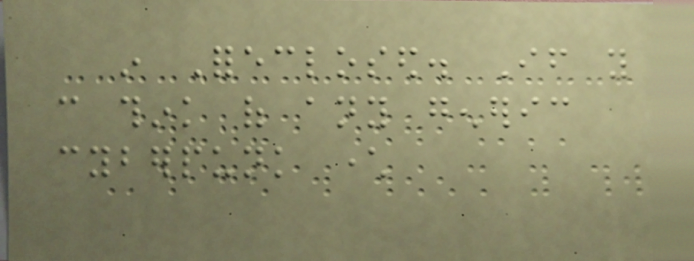in Foreclosed. If you
can think of any generic
cyberpunk character
